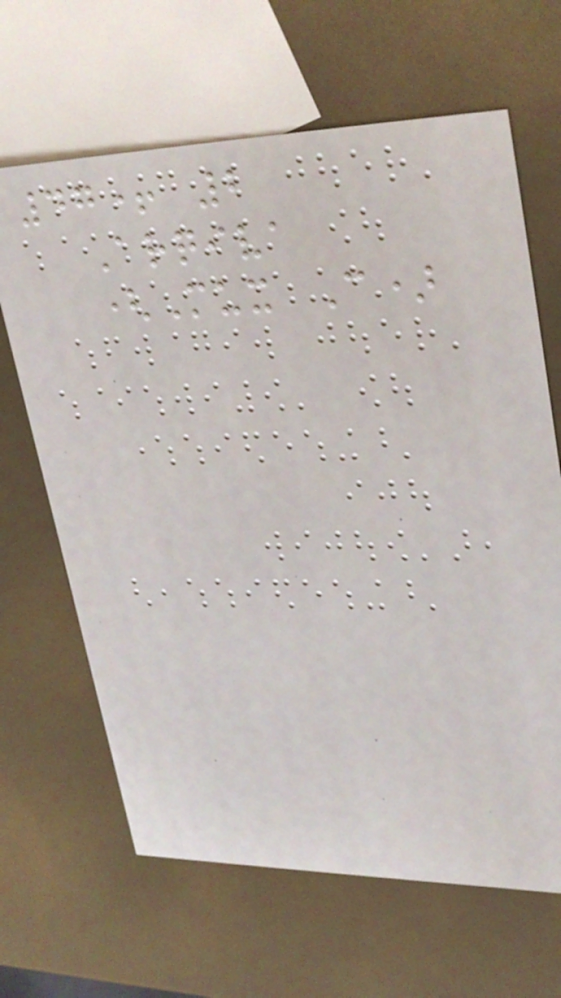47+ 2
Arqiva
(Mux C)
